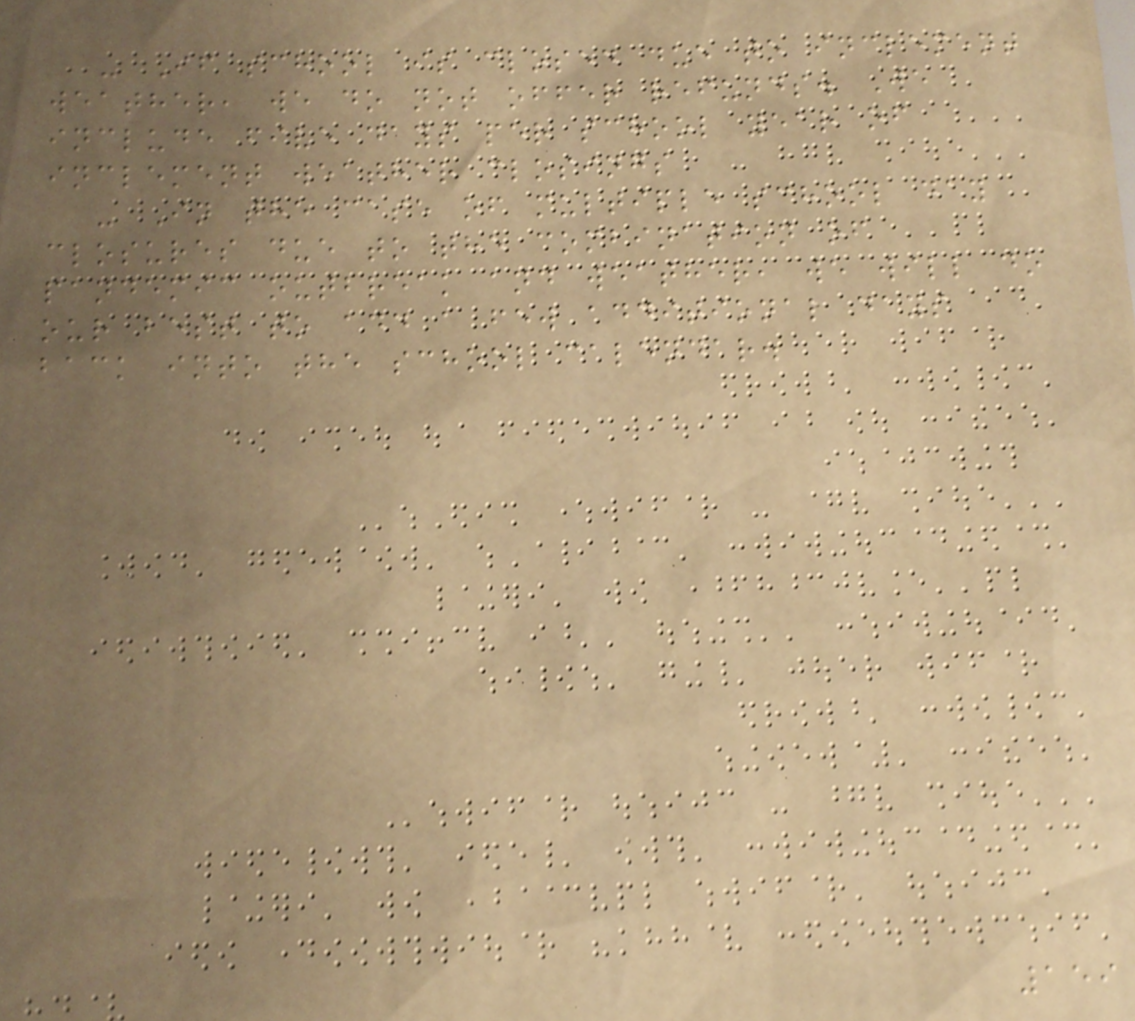- If school is closed due to inclement
weather, we do not offer refunds. We
include five days per school year of
inclement weather closings
- In the case of multiple school day
closures due to the combination of
pandemic outbreak and weather, we will do
our best to add a few additional days
back into the school calendar.
159
